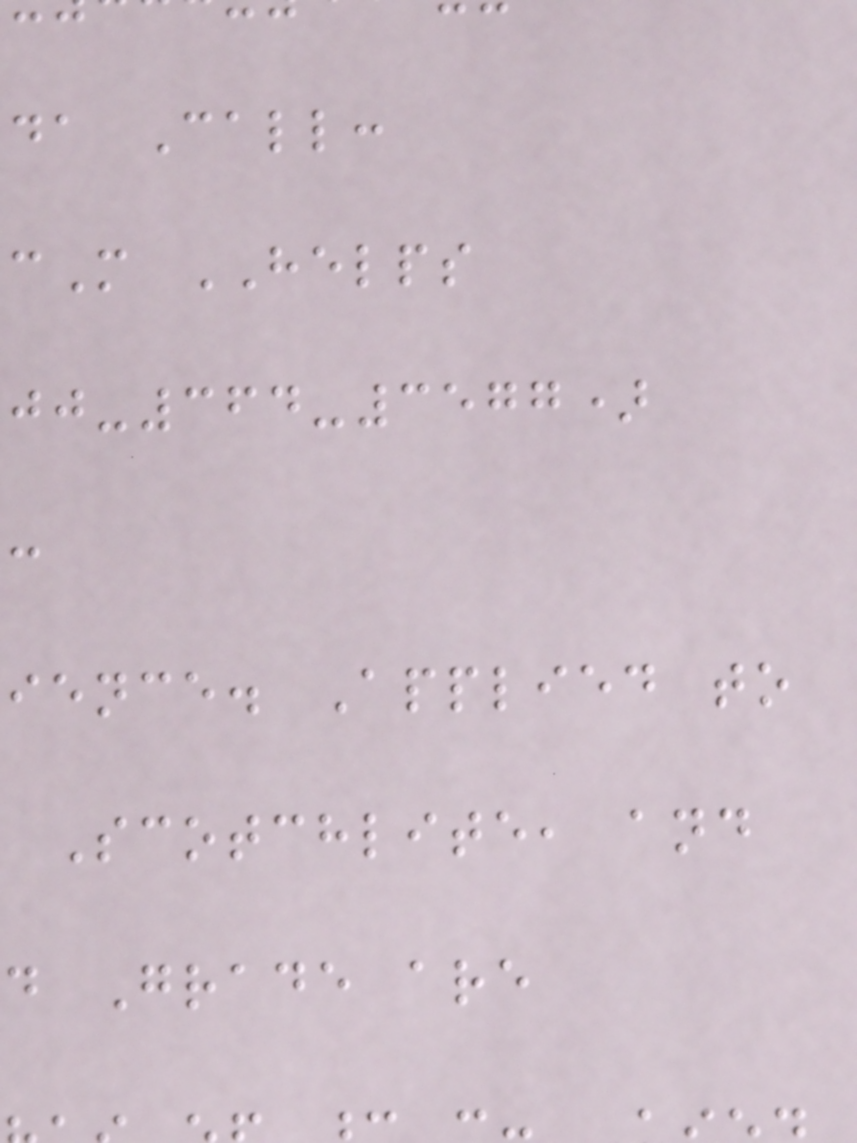da Call:
M HELPS
-364-3577)
ience. Applied to
Scotchlite, and
d Grade are
